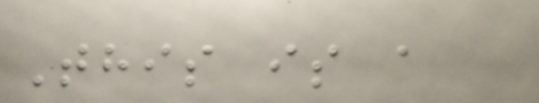This is a
